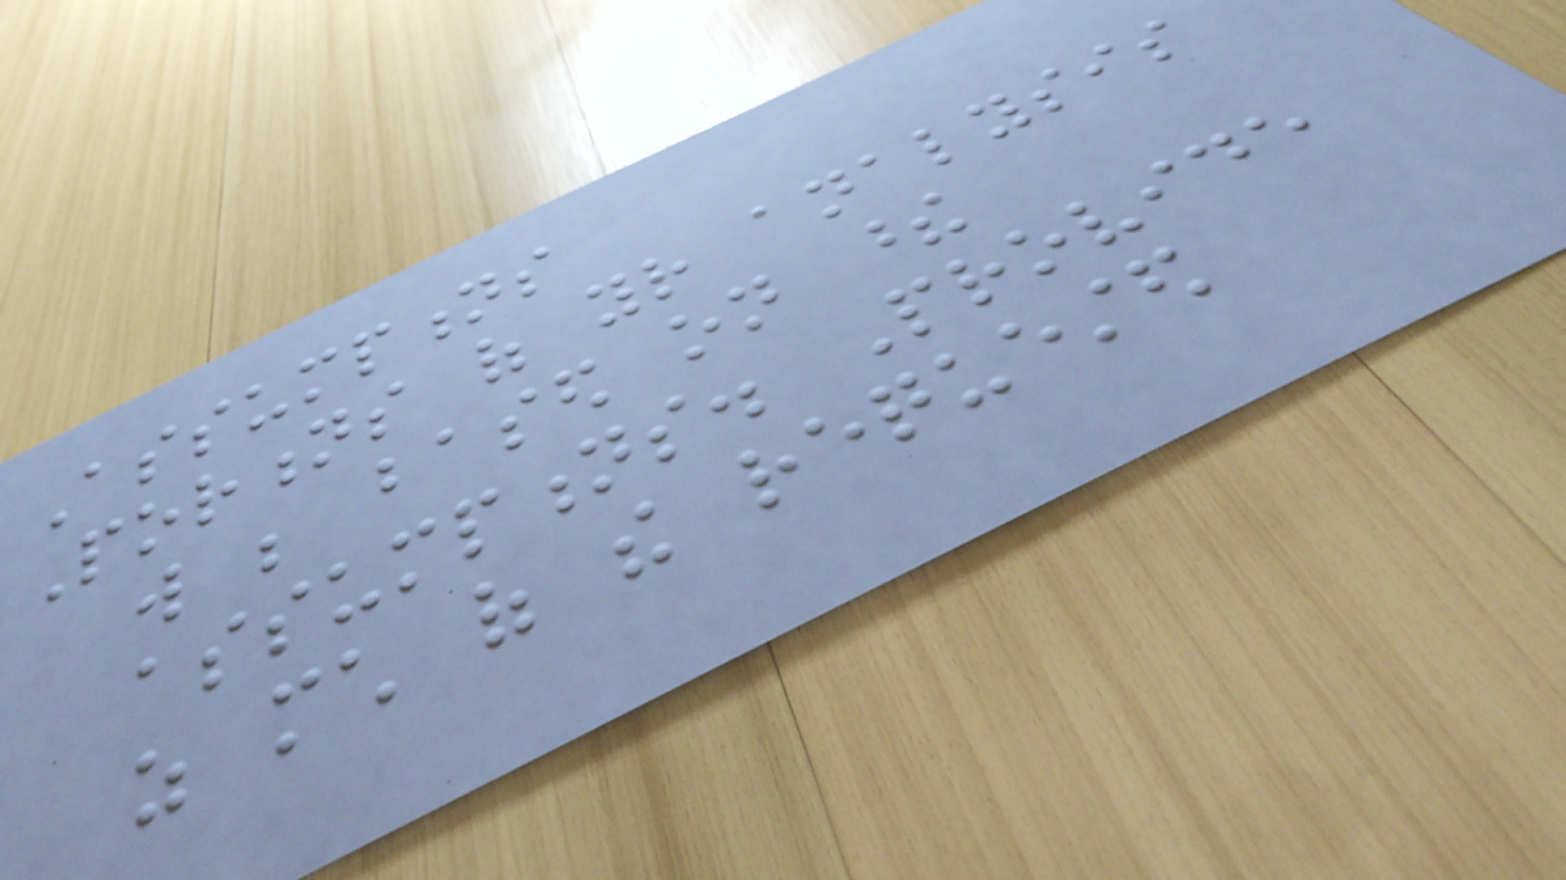Assumptions
Portions of your analysis
will be based on these
assumptions. Provide
as much of the requested
